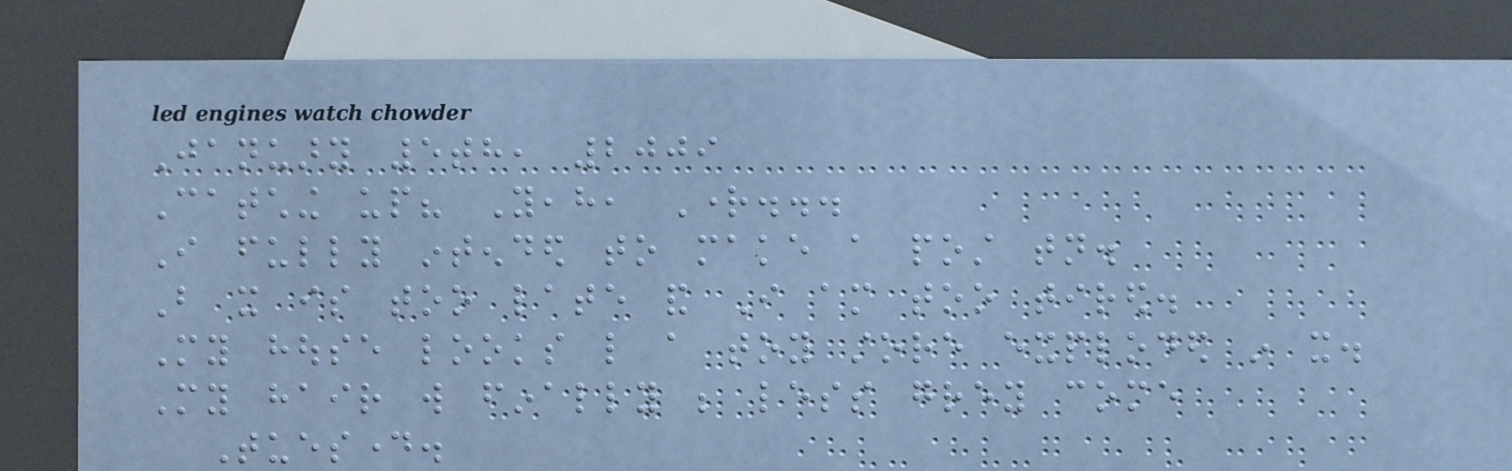January 5th, 2009
Catching up? Yeah, Right...
I fully intended to make a post tonight.
But it is too late and I am too tired.
My house looks like a toy store exploded in it.
My hair will finally be less grey come
Tuesday.
